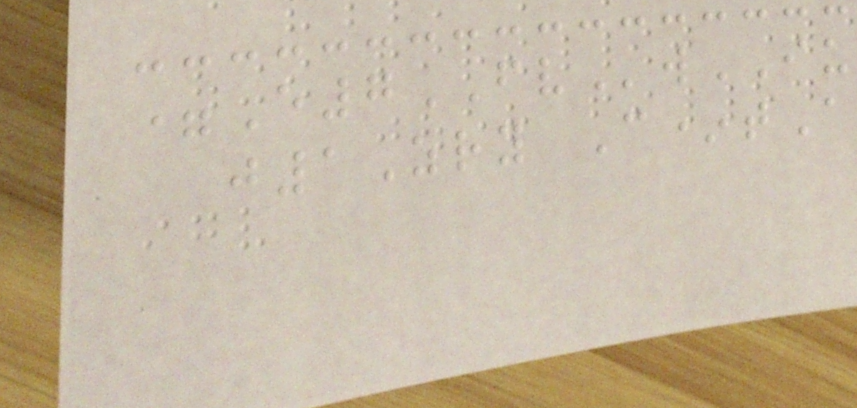=E7FVwIU
j1Zry C*tA
